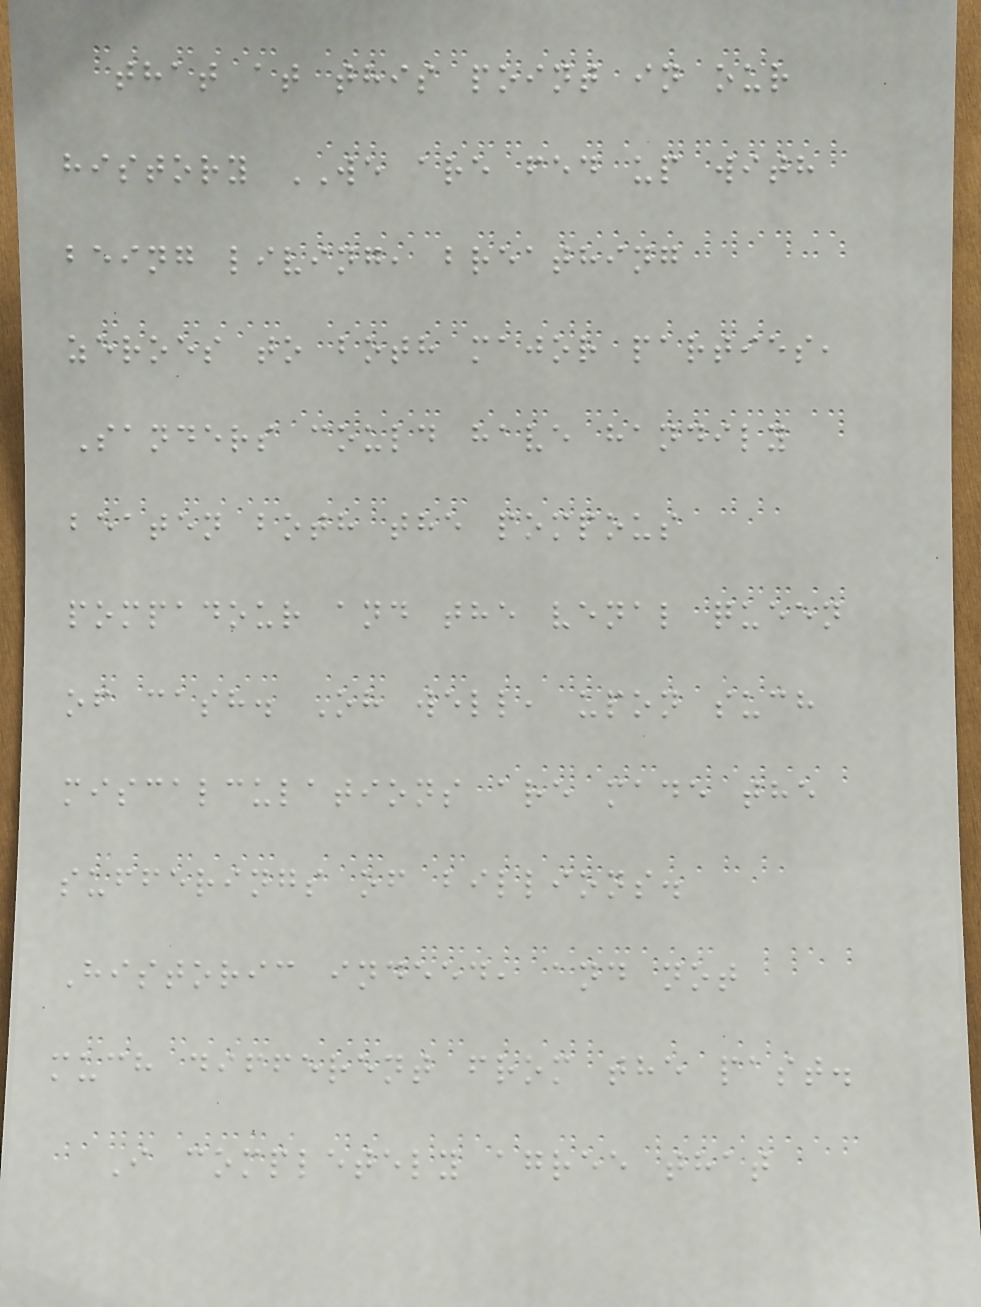that at this point in our
history WE are fed up with
being living, breathing
zeroes to both major parties,
Sanders could have handily
beaten both the pompous
pompadour and the venal queen
of cash. Oh well, upon such
miscalculations are made the
sufferings of billions.
Historic indeed, and not
much different from the past.
I completely agree that
